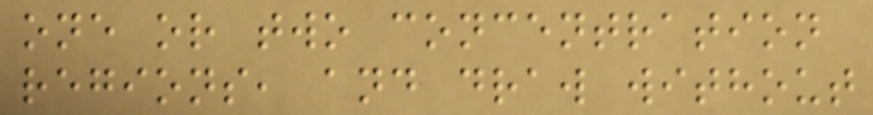one or two concentration
regions, and draw without
